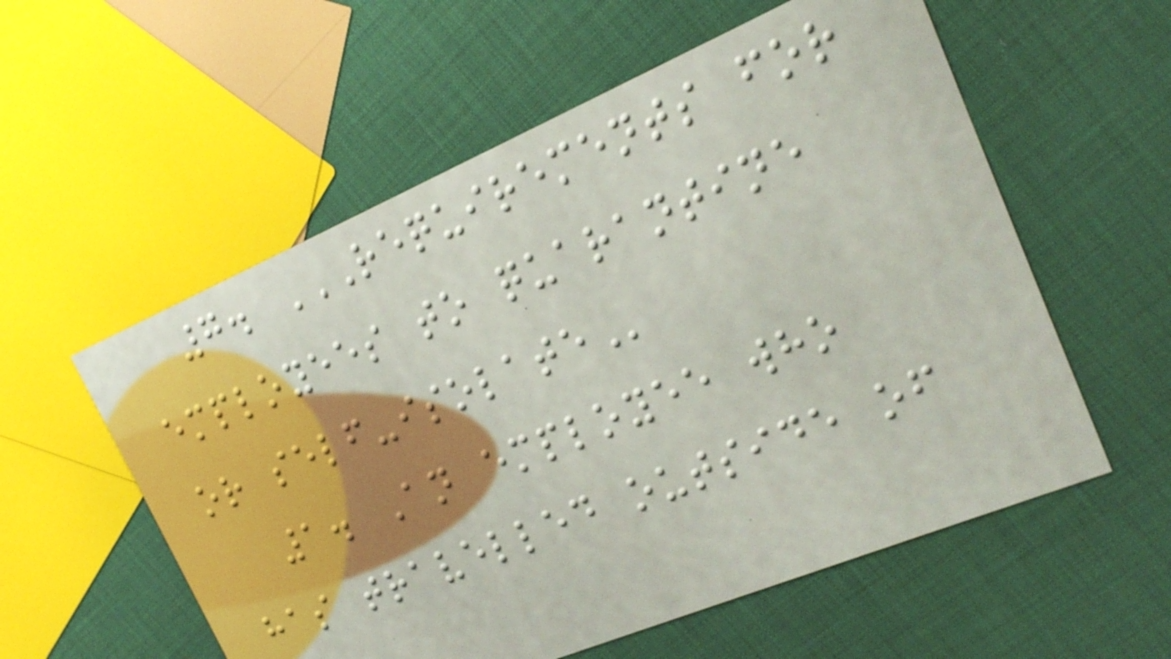7. REQUIREMENTS FOR
EMPLOYEES TO QUARANTINE
OR SELF-ISOLATE
1. An employee who
has travelled outside of
